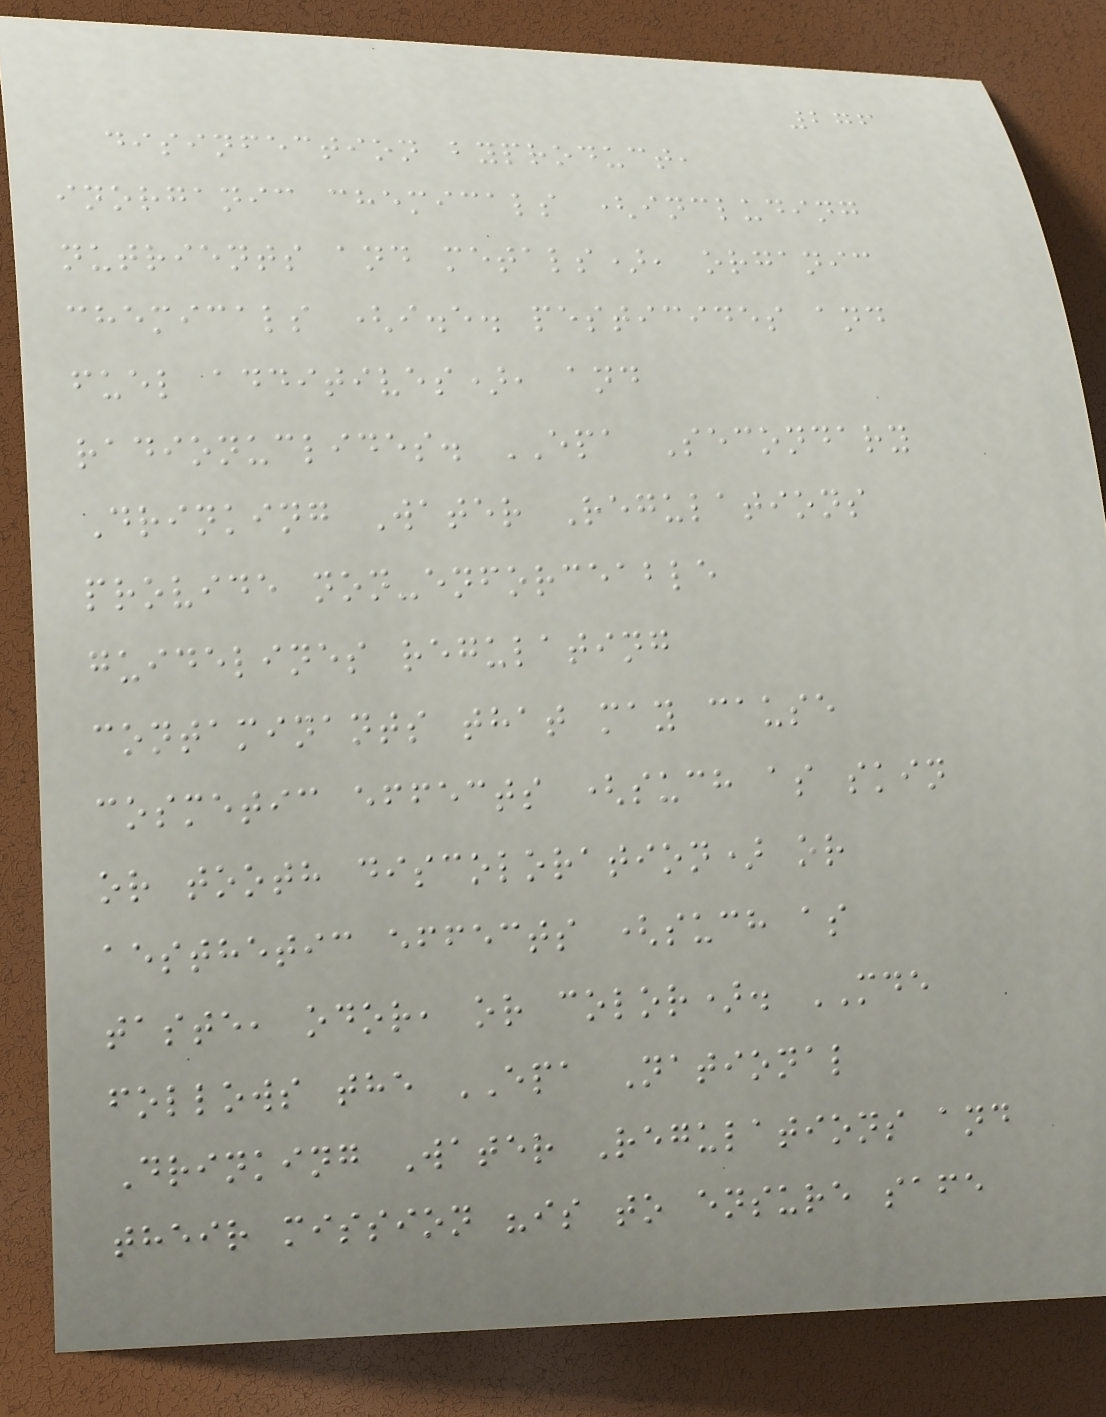276
disinfection byproduct,
inorganic chemicals (including
nutrients and metals), organic
chemicals (i.e. pesticides and
fuel additives), and
radionuclides. EPA Secondary
Drinking Water Regulations
provide non-enforceable
guidelines regulating
contaminants that may cause
cosmetic effects (such as skin
or tooth discoloration) or
aesthetic effects (such as
taste, odor, or color). MDE
follows the EPA National
Drinking Water Regulations and
their mission "is to ensure safe
